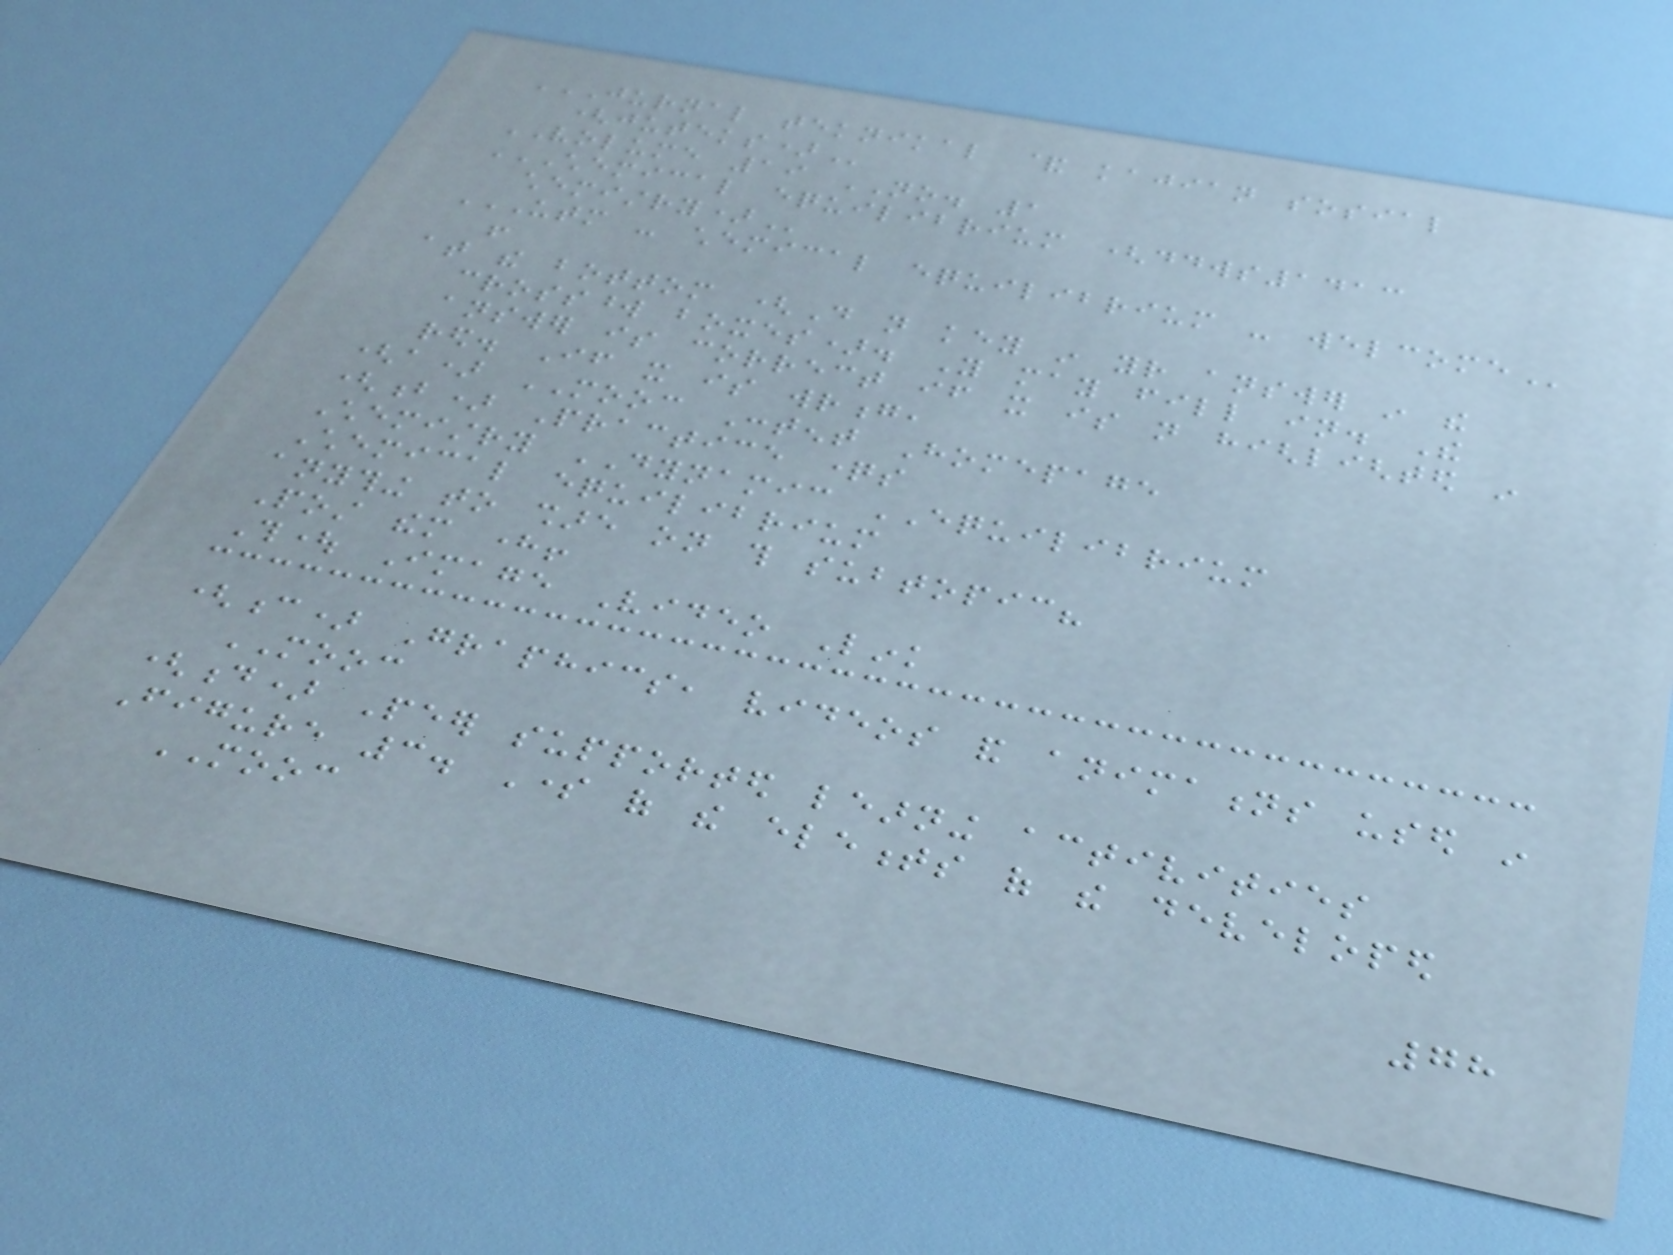JURNAL TEKNIKAL & KAJIAN SOSIAL
(JUTEKS)
VOLUME 19 NO. 1
CHEMICAL EQUILIBRIUM (DDWS1413
CHEMISTRY)
UTM - CHEMICAL EQUILIBRIUM - WELCOME
!
at the bottom (Do not key in your answer in the
crossword boxes). You may fill in. The
answer is correct if it is not highlighted in
red. If it is wrong,
(a) MOOC Content Homepage
(b) Practice questions
Chemistry DYNAMIC EQUILIBRIUM
Chemical equilibrium
anything to share on this subtopic?
Post them here!
Thought Image Video Link
(c) Graphics, videos and animations used in
MOOC
(d) Peer supported learning activities
Figure 3. Some of the elements of the developed
MOOC
78
